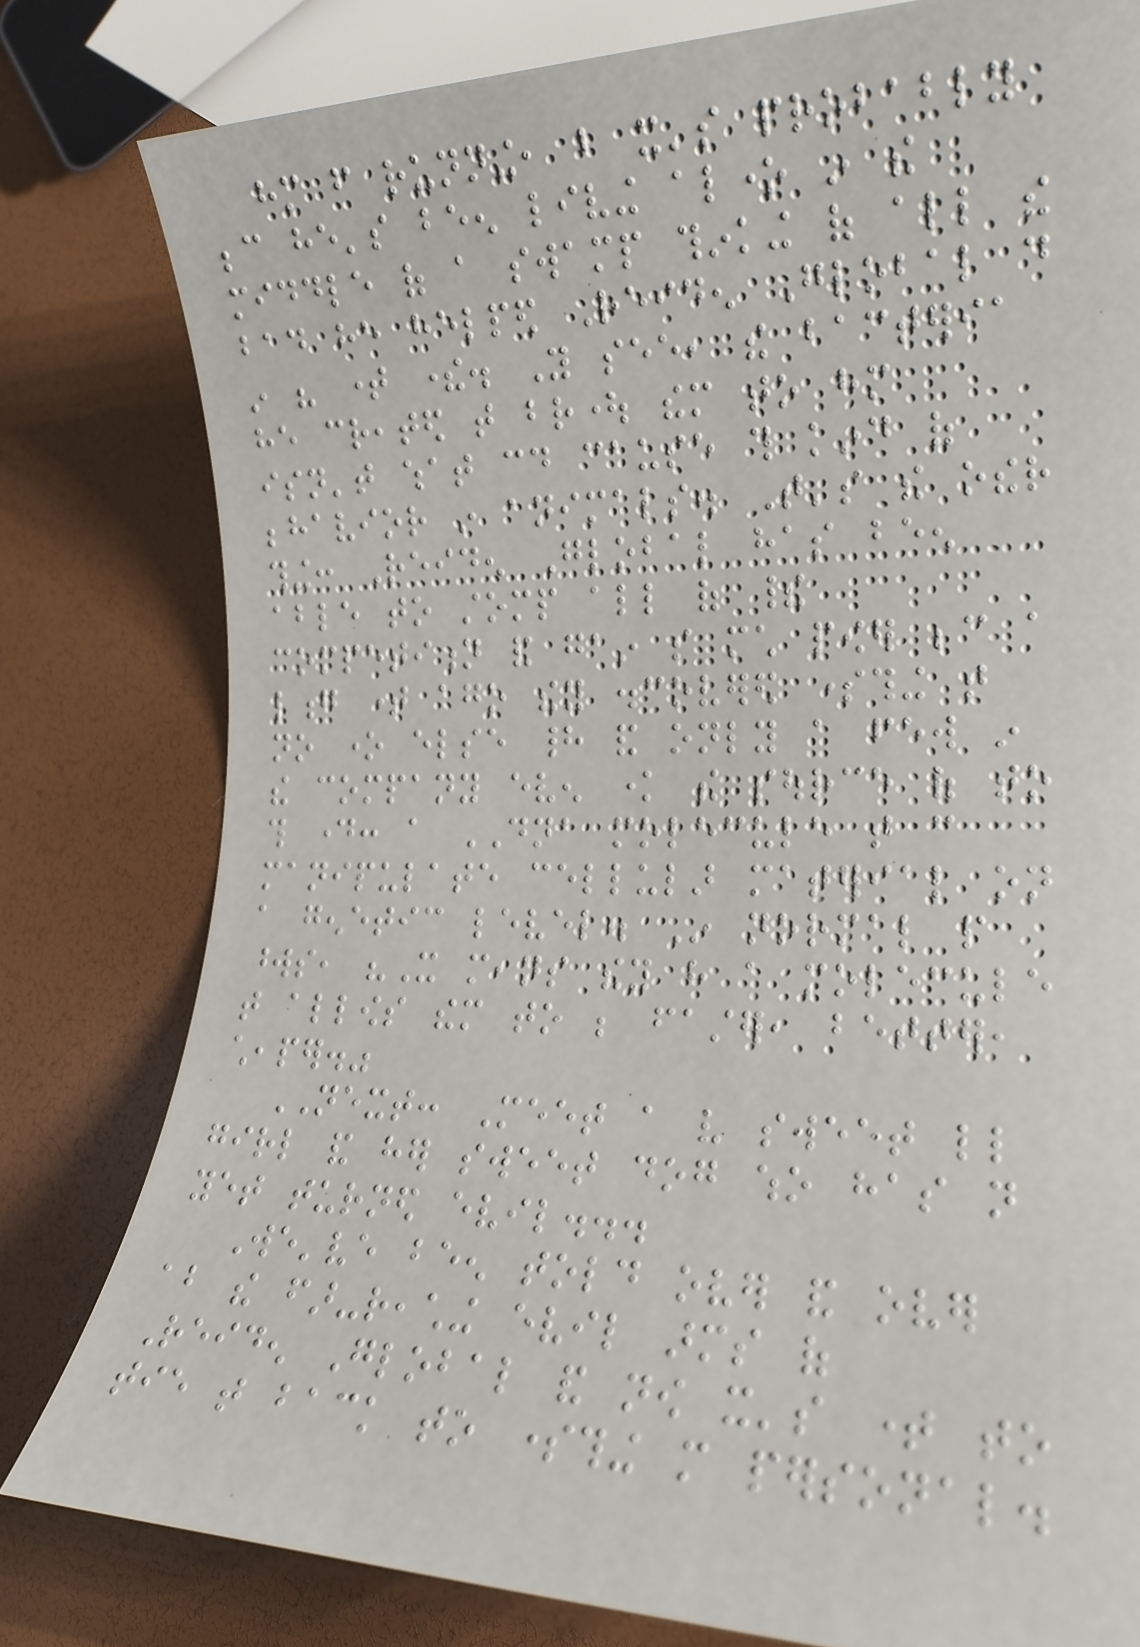him from running, but it's probably
because he's been living alone in the
middle of a swamp thinking of all the
bad he helped Reiden Global do
in his time there. You see, the bacteria
he created that brought them to him
isn't what could cause this kind of
behavior in animals. That's the other
thing: Reiden Global has been
able to stomp all of their
competition and gain so much power because a
long time ago they discovered something that
no one else had and only a few in
the company even know the source of to
this day: a DNA molecule that can
manipulate cellular material on
a genetic level. In normal people
words, "It means they have a molecule
that allows them to be faster, better,
cheaper."
NEXT: Meet a very sweet little
girl and her sweet dog who has not
yet turned evil...
We've been told over and over
about the far-reaching evil arms of
Reiden Global and now it's time to
tie that back to something more personal.
